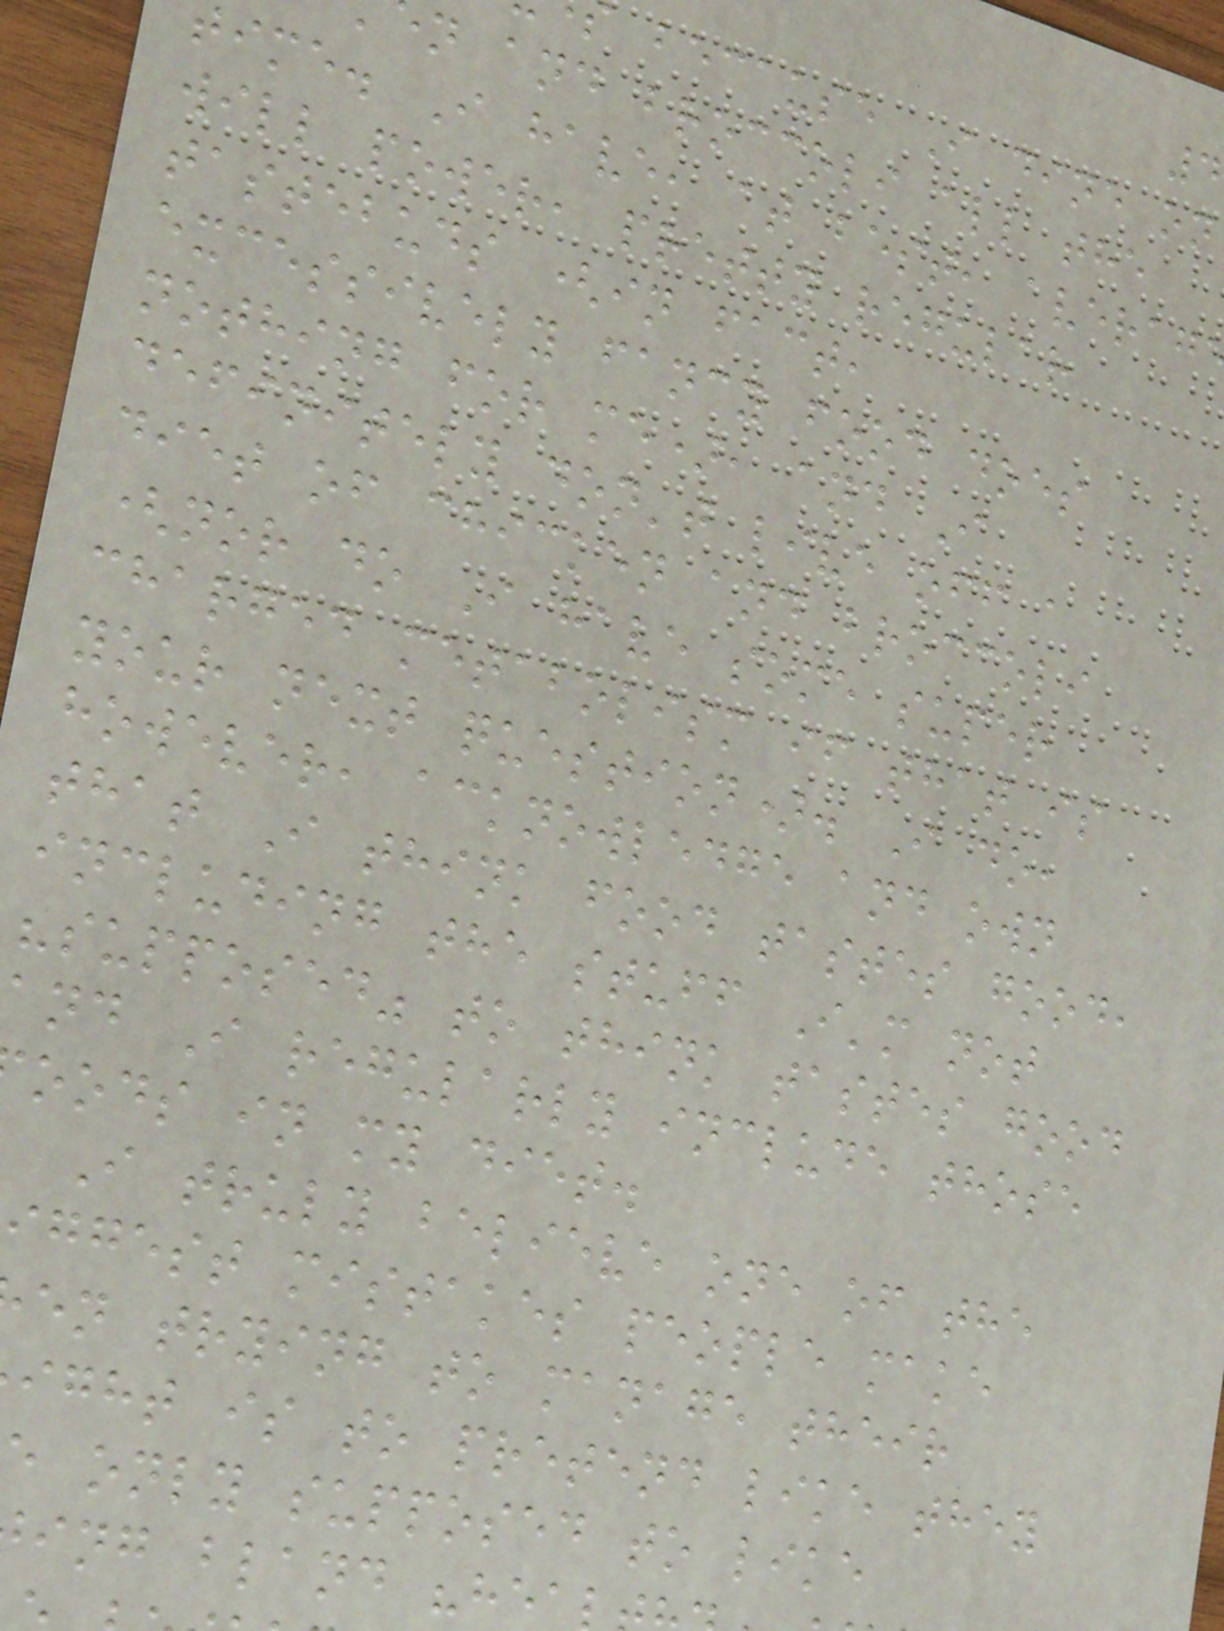because I dine on
n and broccoli all the
ime. I have, at best, averag
will power, pretty regular
tastebuds (in fact,
excessively fancy food does
nothing for me), and I
definitely don't live off a
diet of chicken and broccoli
(nor do I have some super
charged metabolism if that is
your next question). I do,
however, acknowledge and own
that I think food tastes good,
including the stuff I'm not
"supposed" to think tastes good
and I regularly include those
oods in my diet.
I truly believe one of the
iggest mistakes people make
en trying to manage their
ight is to pretend like they
e only supposed to like
ing bland "hea
